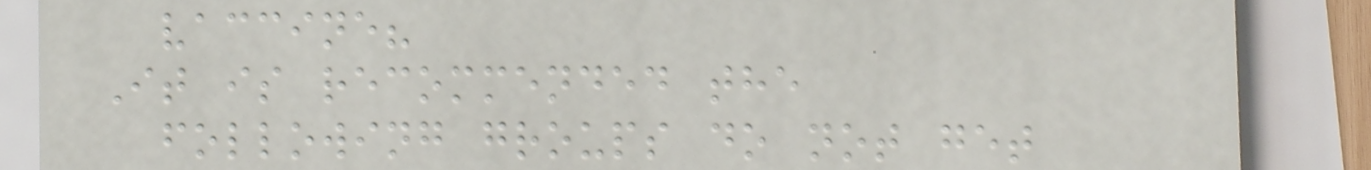vaccine?
It is recommended the
following groups do not get
